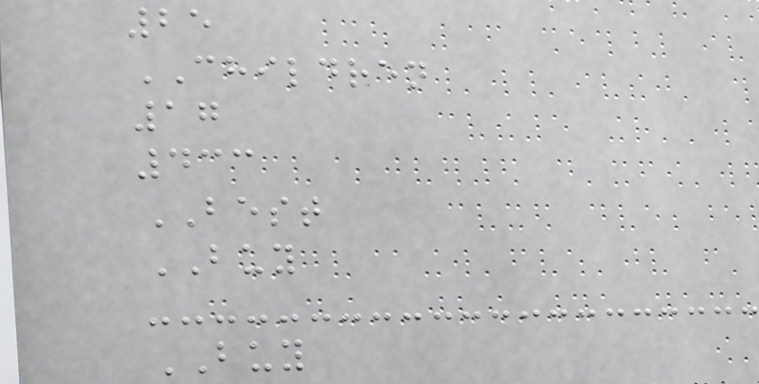25
CHILDREN
17
433
BEST
BUY
BUY
